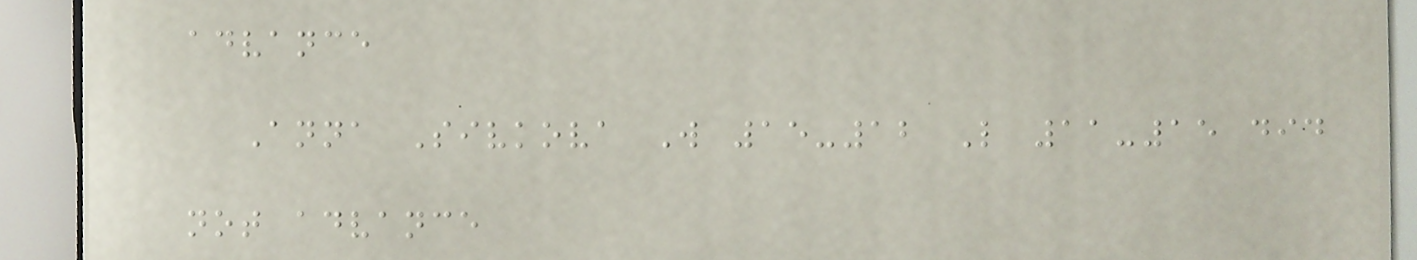advance
Anna Sivkova W 15-12 L 11-15 did
not advance
